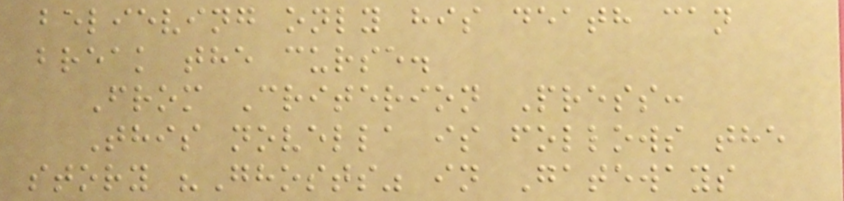believing only his death can
break the curse.
From Criterion Press:
This novella is follows the
story "Ghosts" in Gateways
